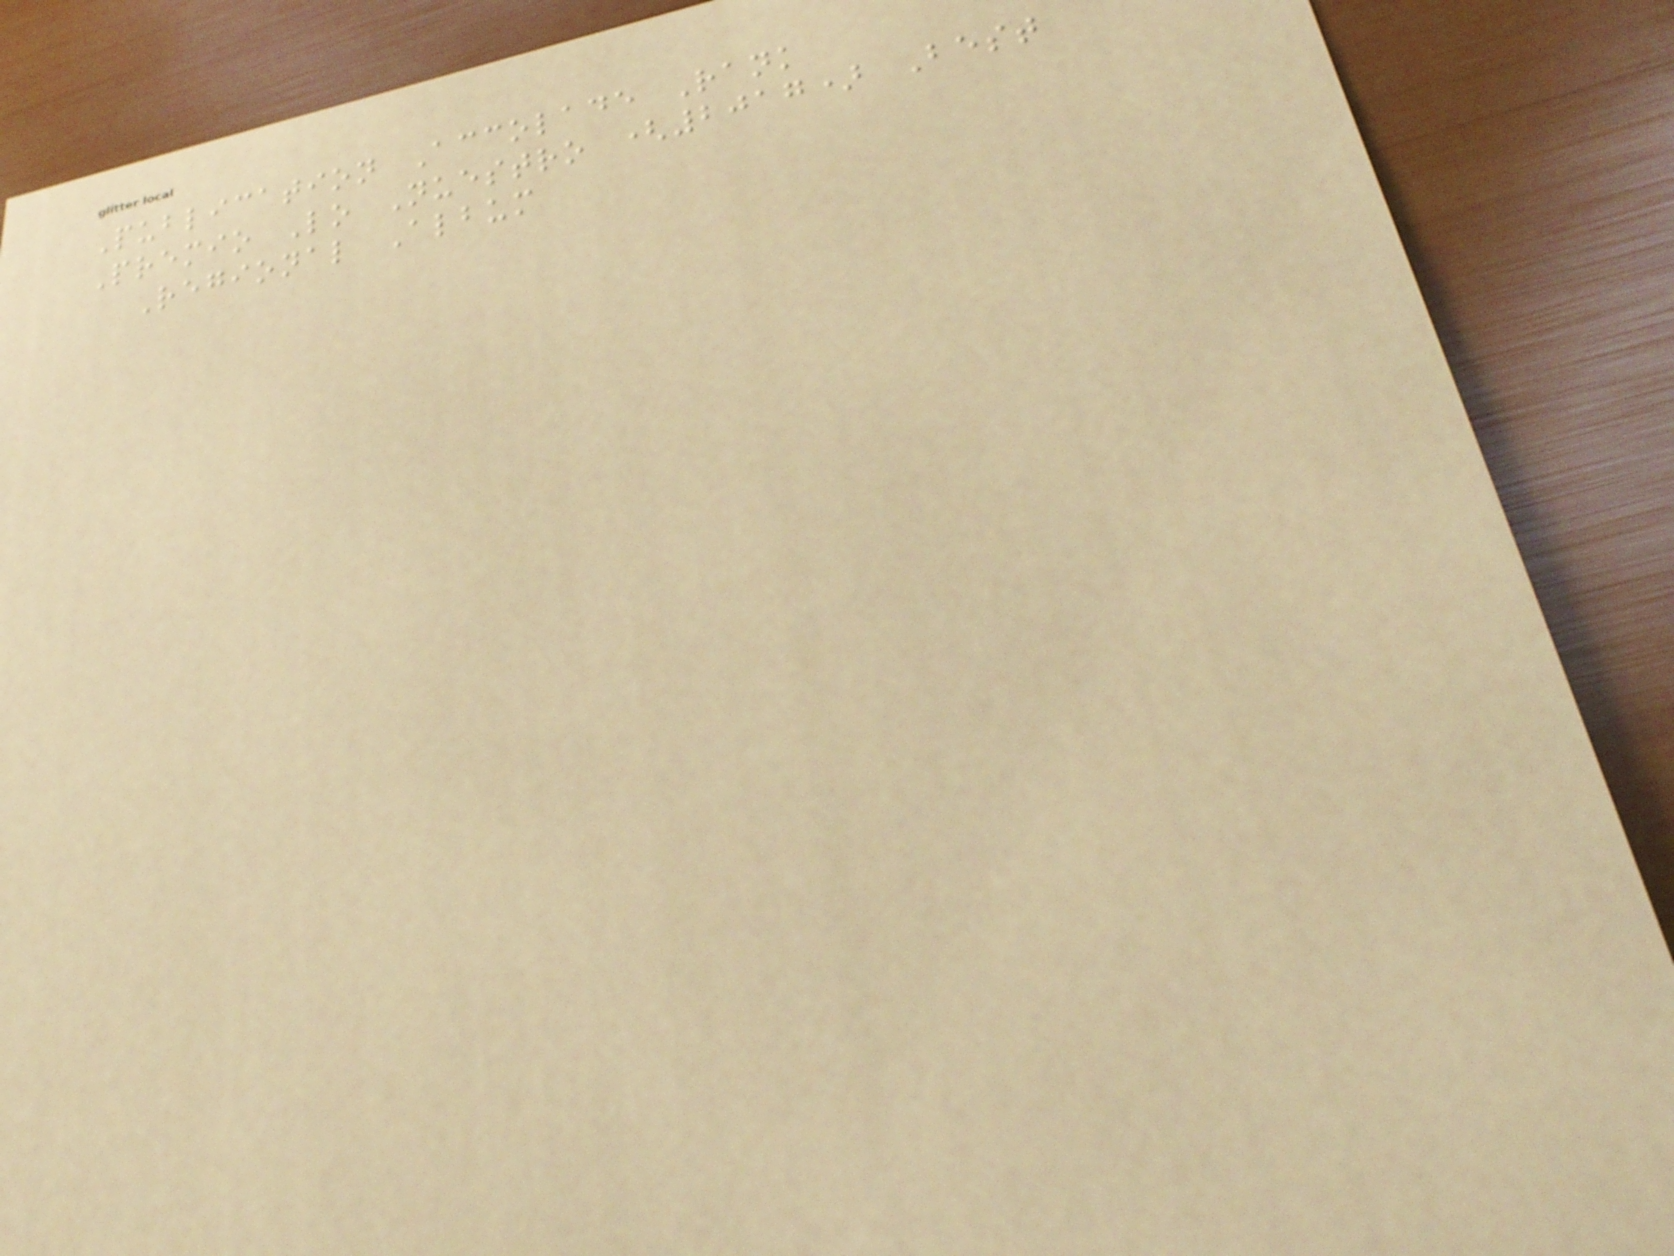Publication Accolade Rank
Premio Lo Nuestro (2017) Best
Regional Album
